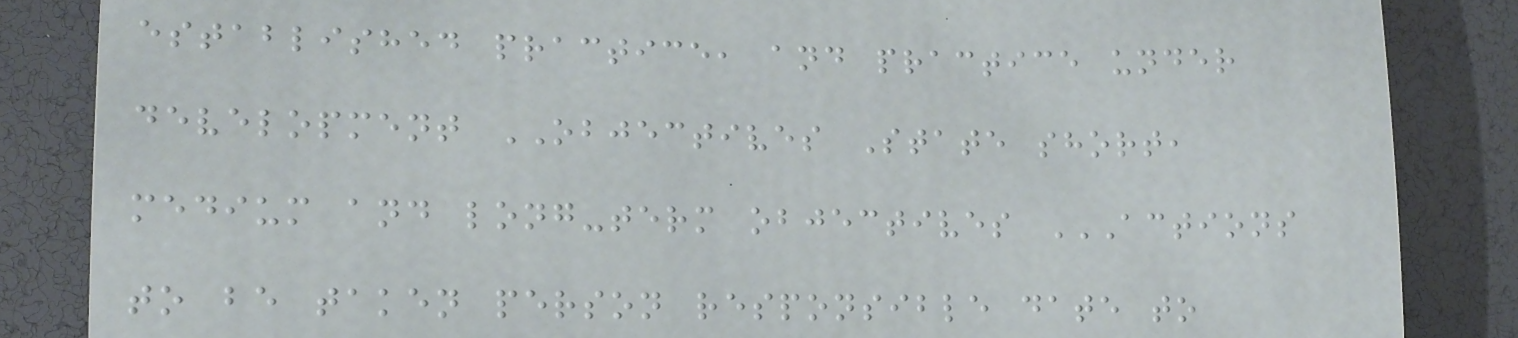established practice, and practice under
development OBJECTIVES State short,
medium and long-term objectives ACTIONS
TO BE TAKEN PERSON RESPONSIBLE DATE TO
